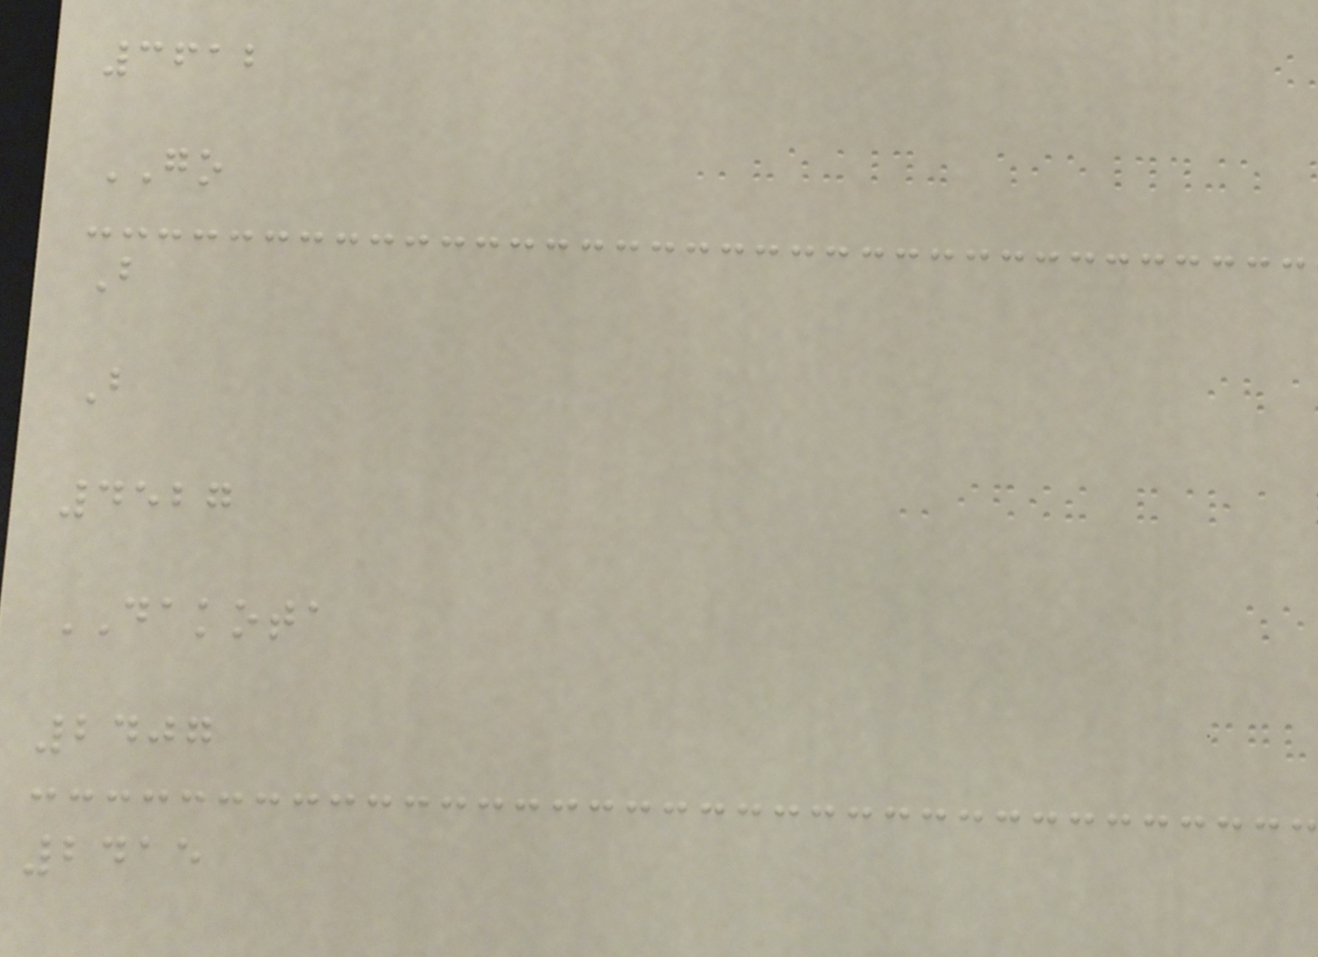3612
GO
B
B
4527
DAKOTA
2407
2415
